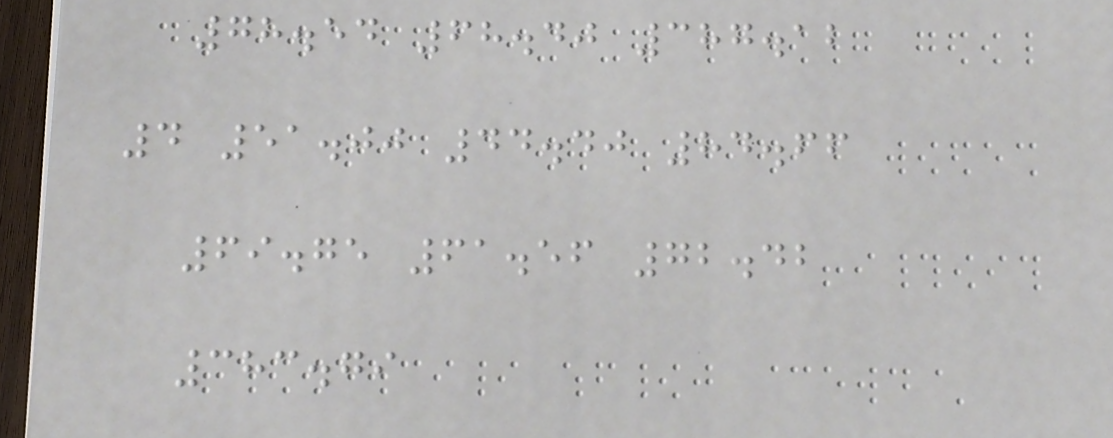78.54 68.40 387.12
4 51.00 44.40 84.66
69.75 61.56 72.42
383.79
